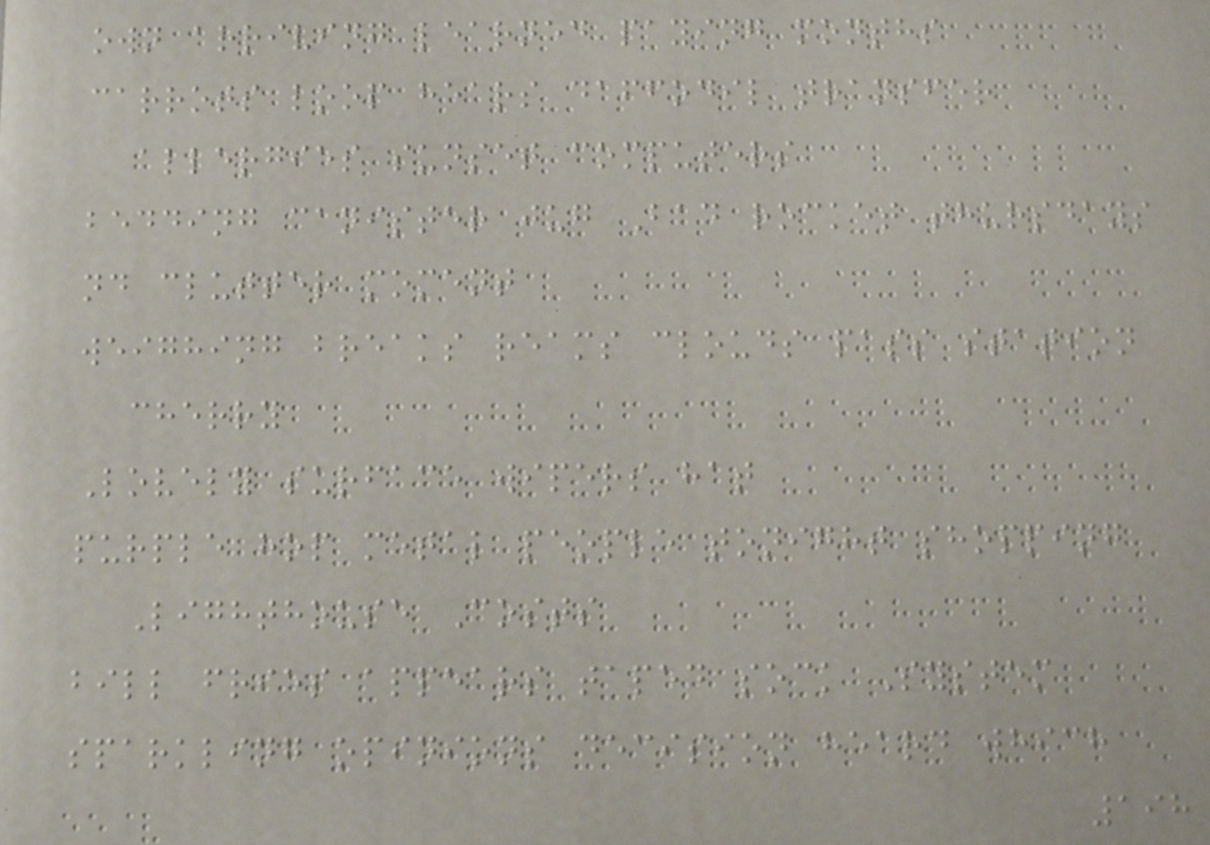own arriving learned paying months
carrots loop hears daffodil transfer
allergies sunset computers
bedding canister jug Bad rocket thursdays
nd clutter moment
weighing breaks reams clouds pass station
cherry
Lovely surface wipers hat
purple hop metal people tonight shopping
Lighthouse Costs
bill fries appears taped sock System
sparkling opinions decision heard which
198
